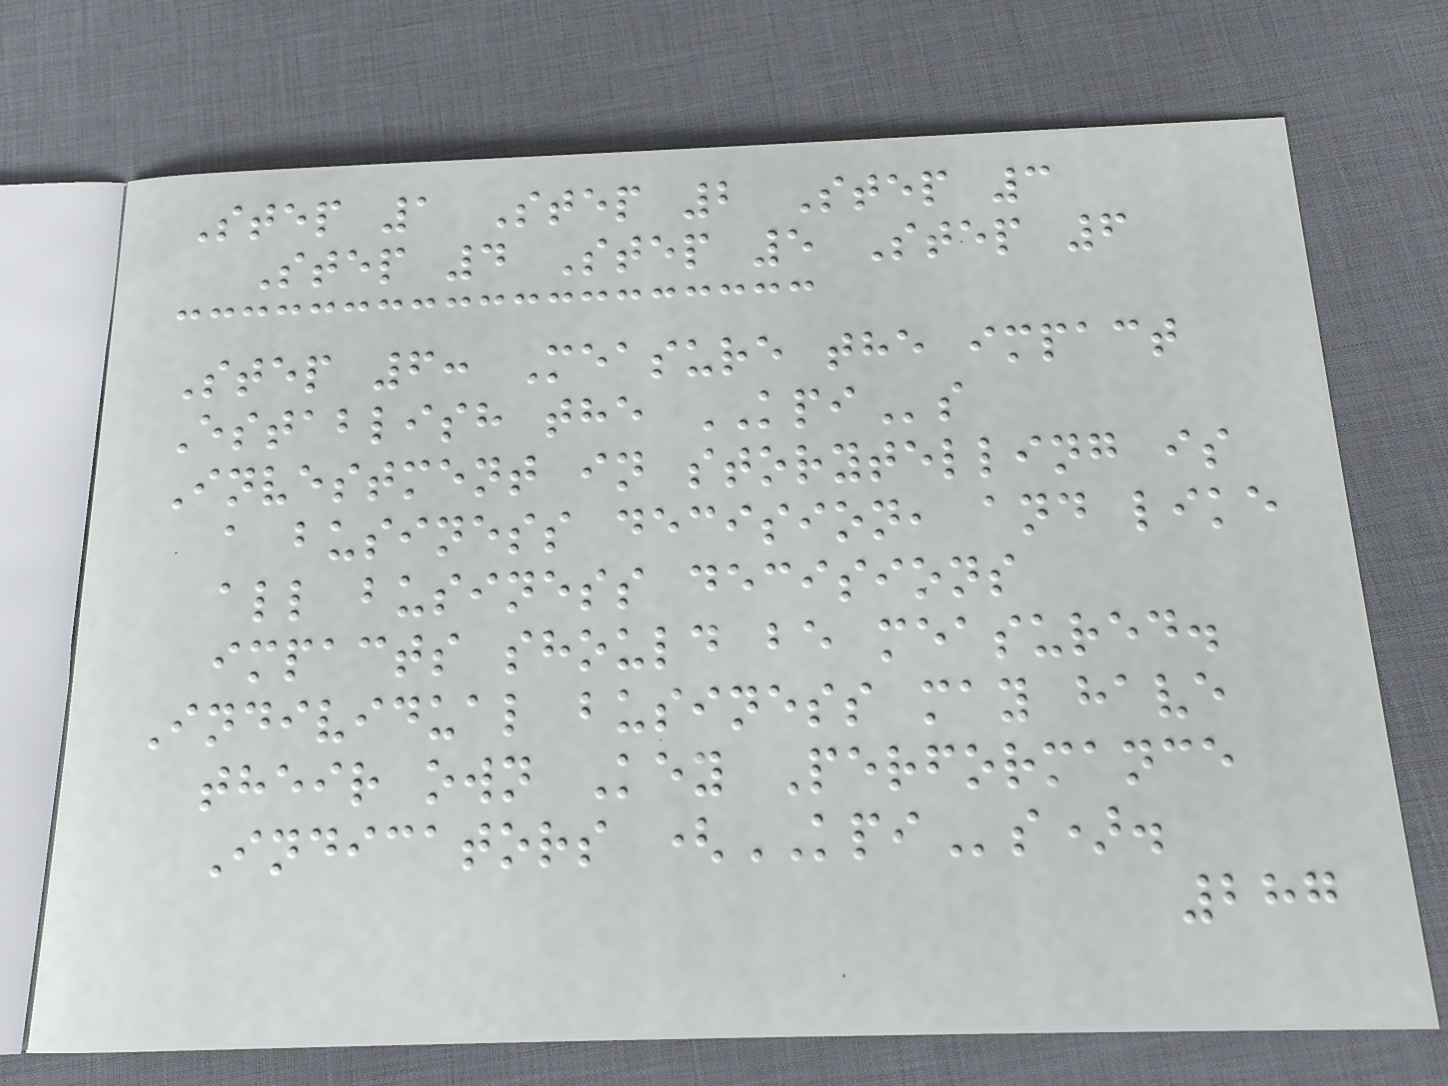Step 1 Step 2 Step 3
Step 4 Step 5 Step 6
Step 6: Measure the impact
Establish the KPIs
Investment in storytelling is
a business decision, and like
all business decisions
impacts should be measured.
Individual business may have
their own Key Performance
Indicators (KPIs).
287
